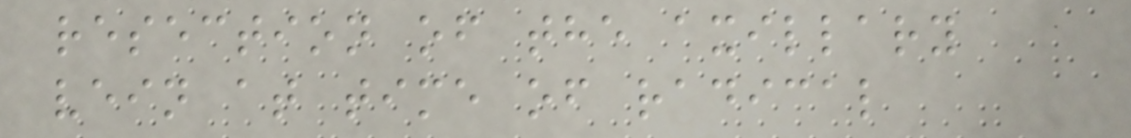resection of the axillary
vein at time of radical
